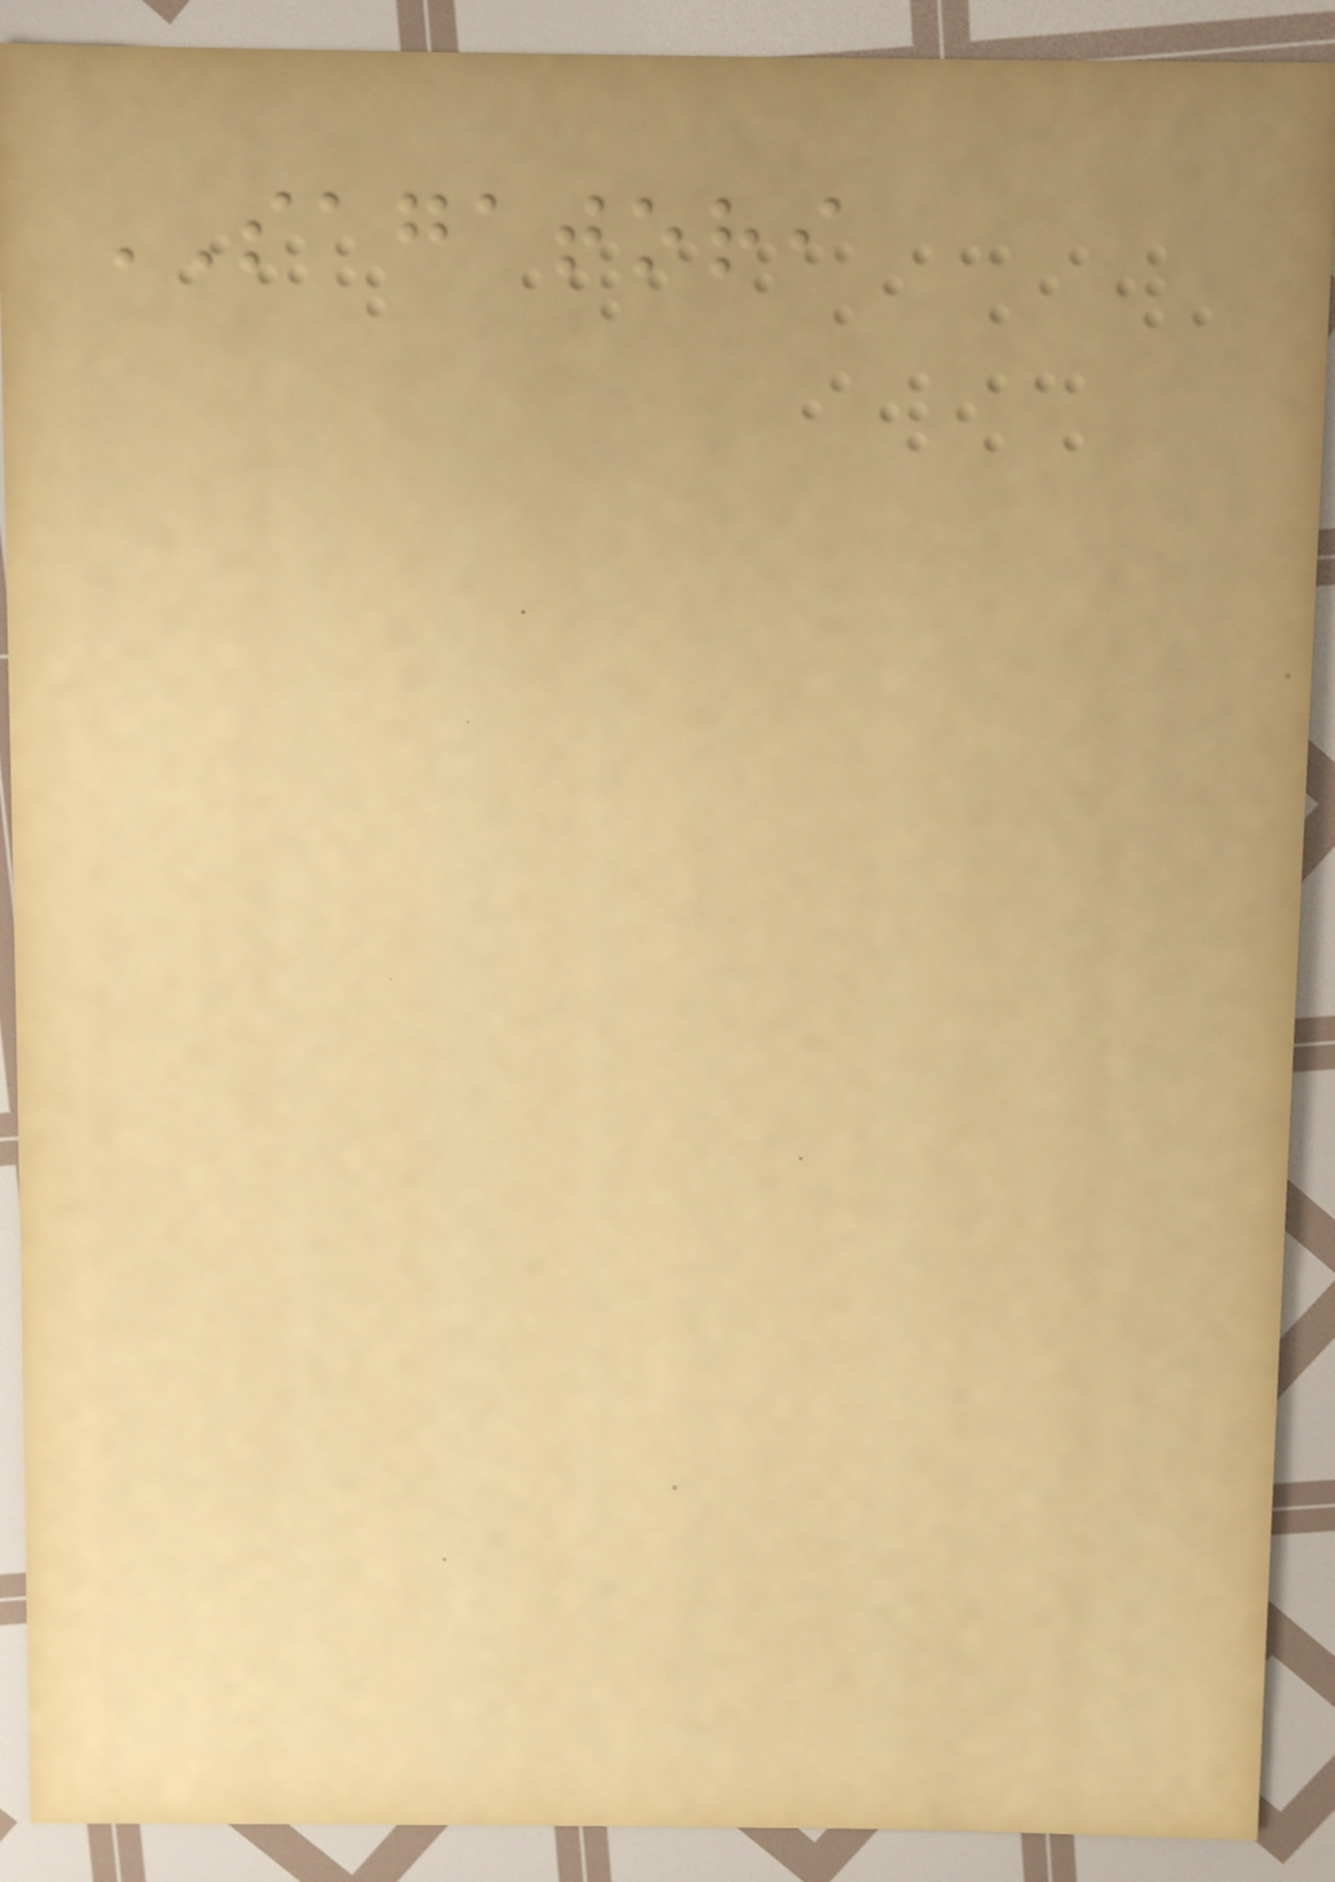SAGATORI
